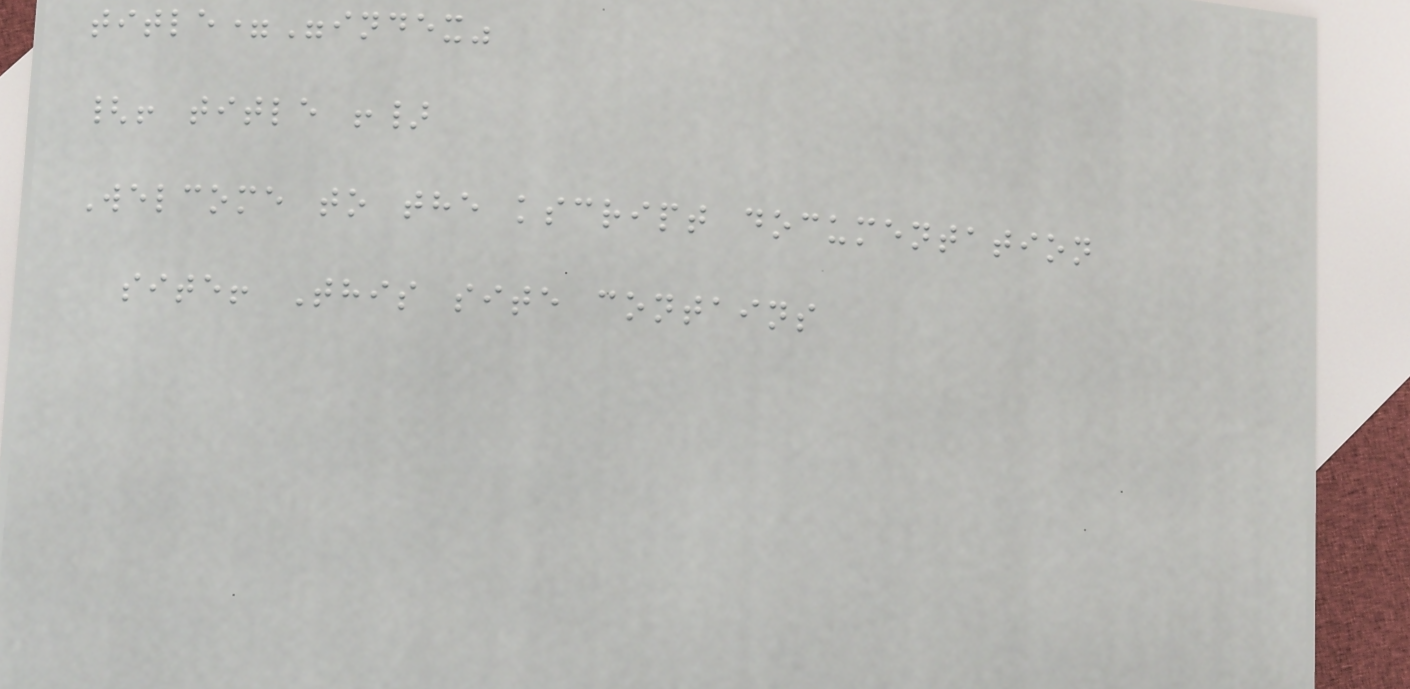title="index"
{! title !}
Welcome to the kscript documentation
site! This site contains
